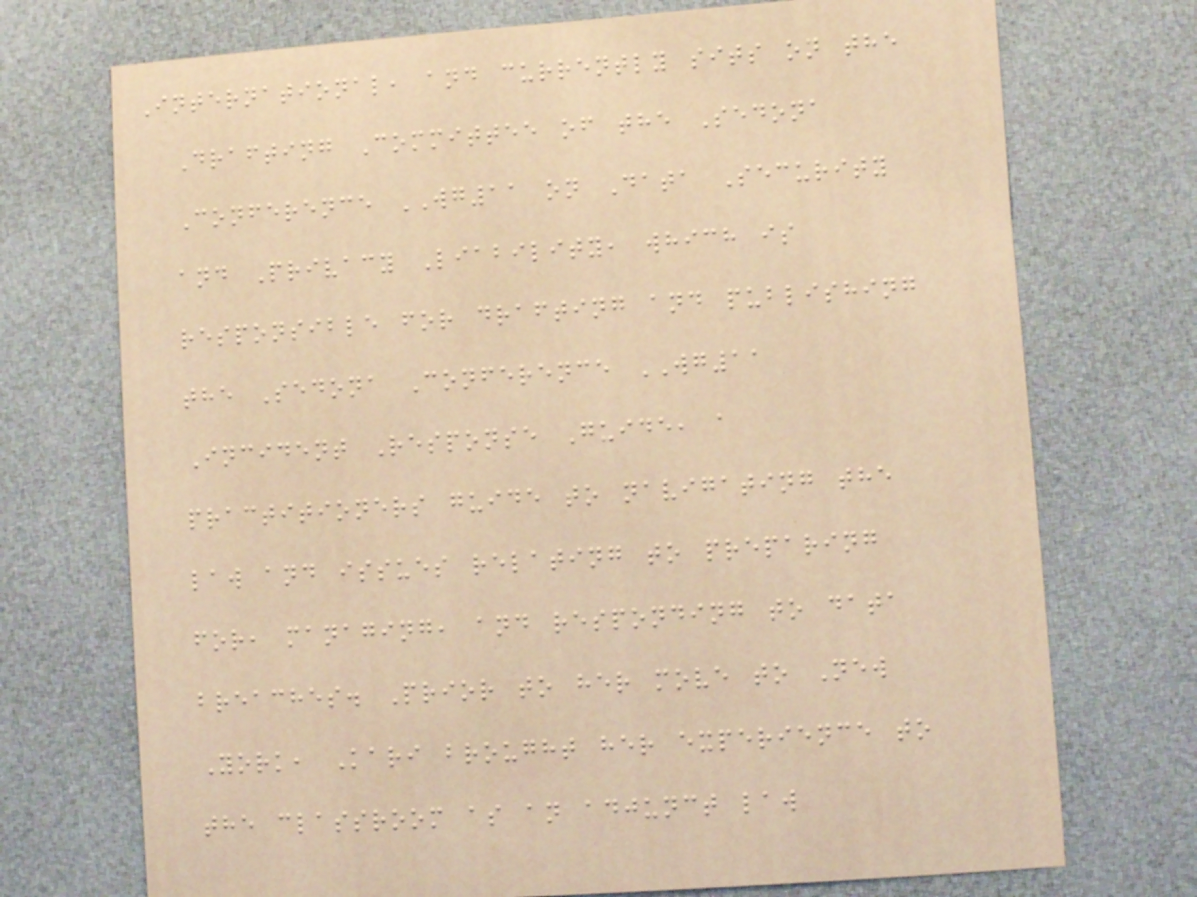International, and currently sits on the
Drafting Committee of the Sedona
Conference WG11 on Data Security
and Privacy Liability, which is
responsible for drafting and publishing
the Sedona Conference WG11
Incident Response Guide, a
practitioners guide to navigating the
law and issues relating to preparing
for, managing, and responding to data
breaches. Prior to her move to New
York, Kari brought her experience to
the classroom as an adjunct law
